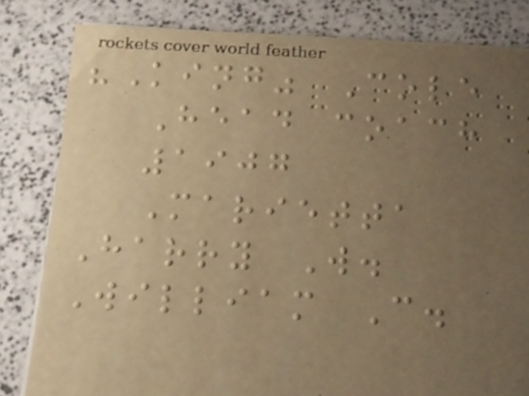"King" Cole
Head coach
1907
Marietta
Harry W.
William C.
